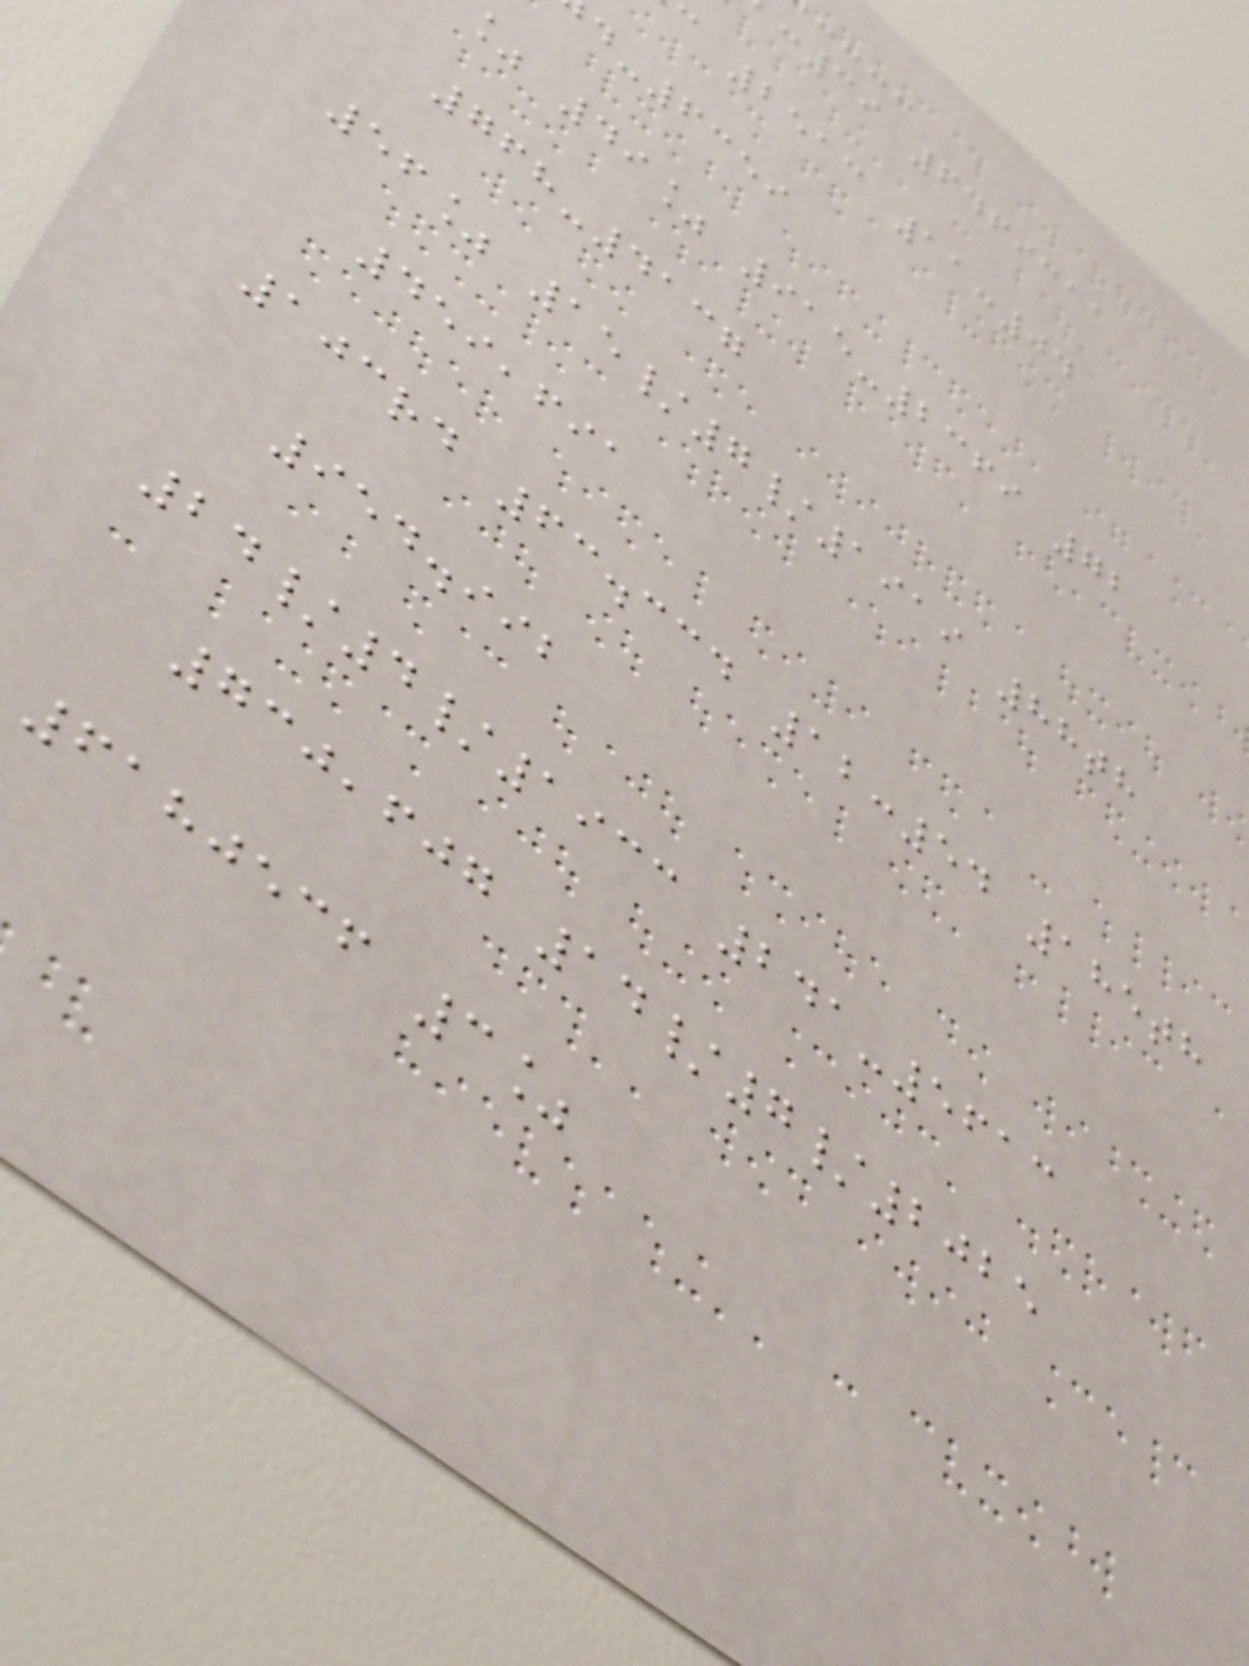:39 6469311
c 2513 11:04
-6359
% 49% 915-2369 72
768-4137
56% 15/7/1919 88th
459,691
103rd 63.334 12:54 185th
954.992
24/4/1933 241-5613
730,607 14/7/2025
6180536 3%
